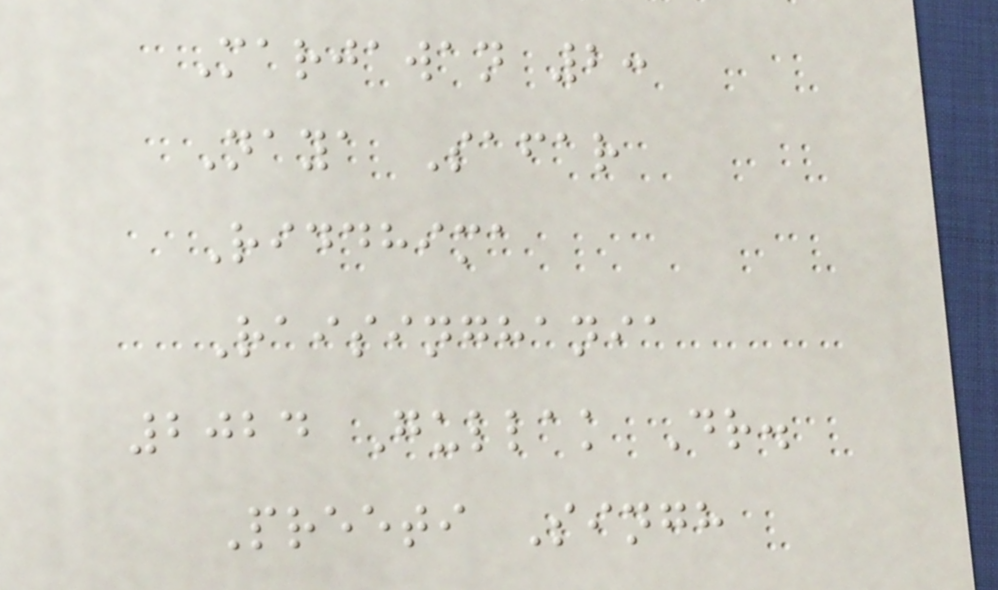Marjawan 2:
Naya Safar
Riddhima
Raisinghania
2024 Gullak Dr.
Preeti Singh
